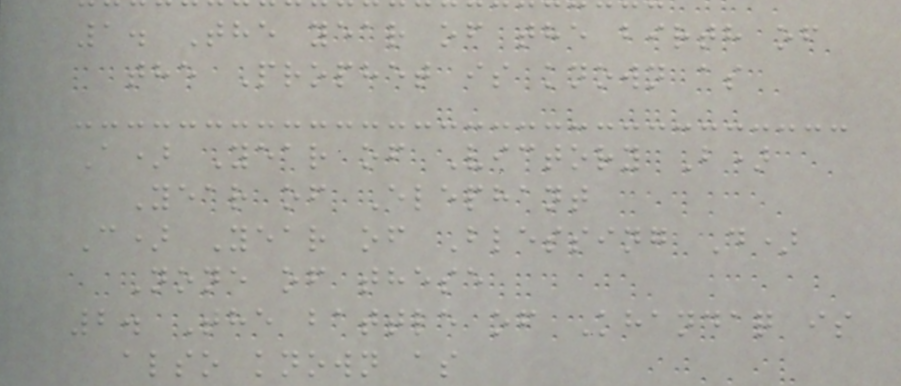1. The year of the birth of
the Prophet is known as
A) Year of Victory B)
Year of Elephant
C) Year of Blessing D)
None of these
2. The battle of Khandaq is
also known as
